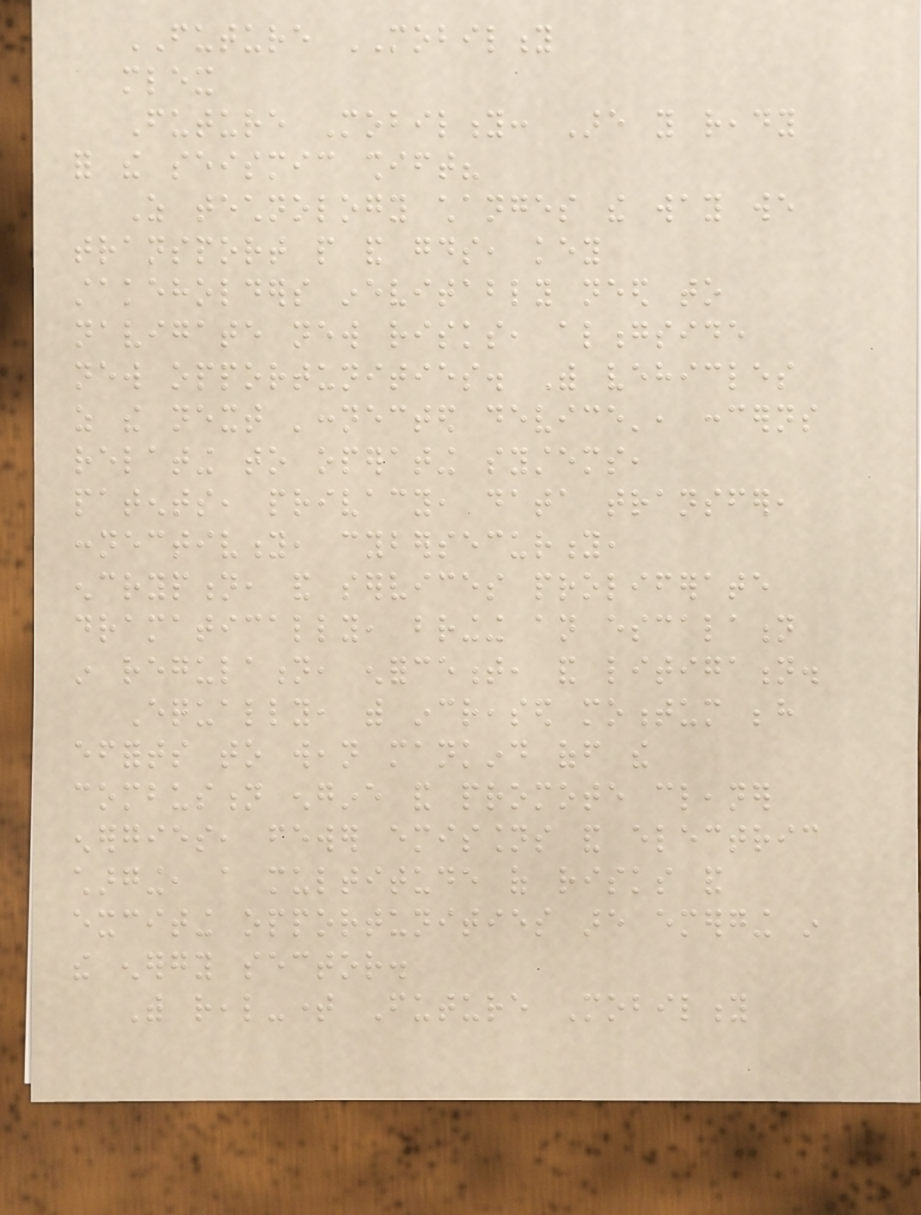FUTURE MOBILITY
mlex
Future Mobility: Are you ready
for the seismic shift?
As technology changes the way we
transport people and goods, key
stakeholders inevitably need to
navigate new risks, alongside
new opportunities. With vehicles
as the next 'connected device', concerns
relating to operating systems,
patents, privacy, data transfer,
connectivity, cybersecurity,
encryption, and services proliferate
dramatically, bringing an escalation
in regulation, enforcement, and litigation.
Equally, with increased momentum behind
efforts to wean mankind off the
combustion engine and promote cleaner
energies, fewer emissions and electric
charging, a multitude of risks and
exciting opportunities are emerging in
the energy sector.
With real-time Future Mobility
